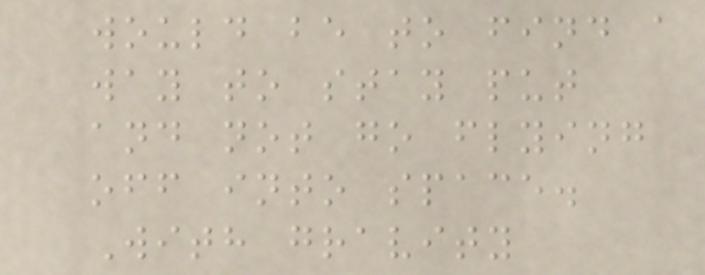would be to find a
way to stay put
and not go flying
off into space.
With gravity
